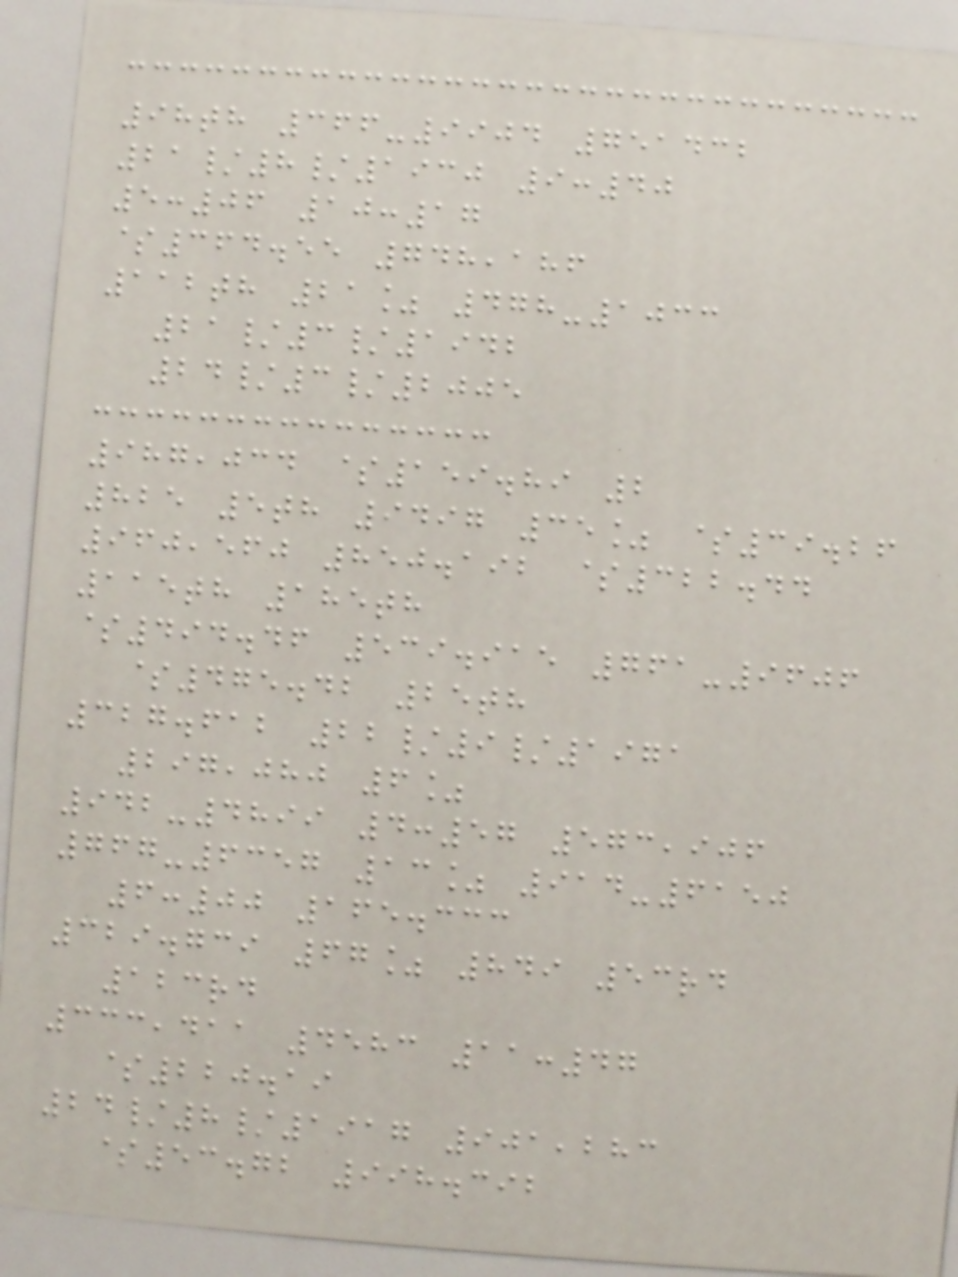98th 366-9904 751432
21/8/1930 9:40
5:06 10:17
$364.55 748,186
112th 21% 478-1033
21/3/1942
24/3/2005
987,034 $159.89 2
825 5th 9497 35% $39.26
960,560 850.192 $322.44
115th 185th
$494.46 539.915 761-9606
$475.42 25th
327.612 22/9/1971
297,080 6%
942-4899 4:57 573,906
767-6357 13% 914-6150
6:00 165.333
329.739 67% 849 53rd
123rd
333,411 4583 11:47
$220.19
24/8/1917 901,283
$53.72 998.392
